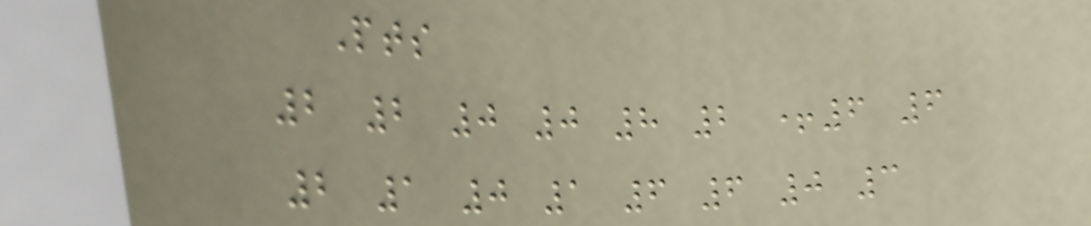Pts
2 2 0 0 8 2 +6 6
2 1 0 1 6 6 0 3
